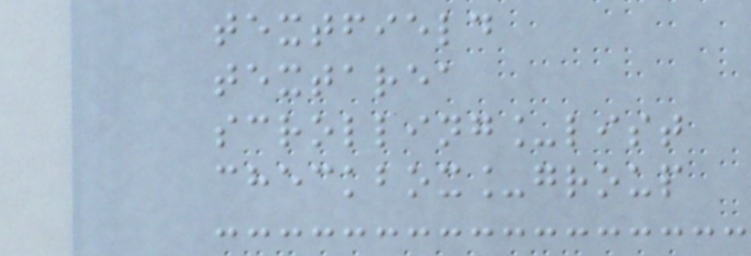textfield
textarea
scrolling_list
checkbox_group
